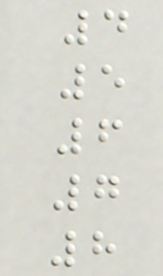4
5
6
7
8
